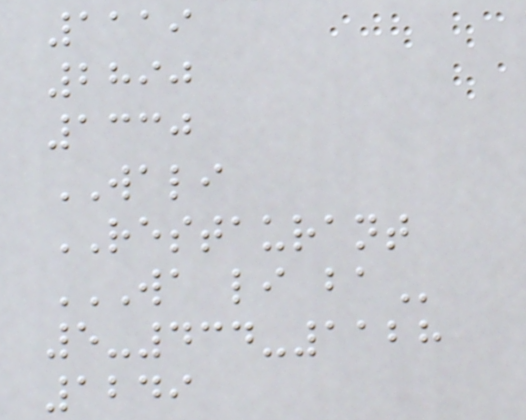1119
2890
1330
WALI
RESTAURANT
WA LI BA
5-434-1128
1249
